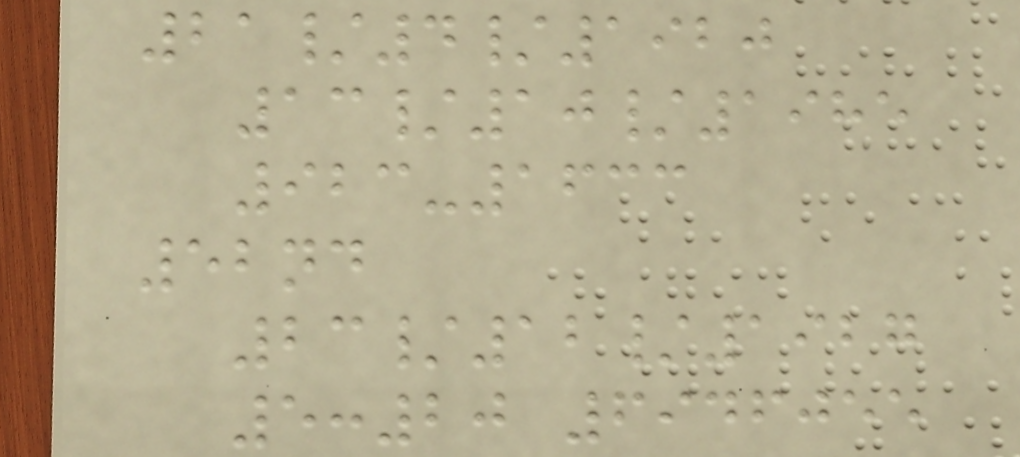21/4/1920
13/10/1985
923-1633
52nd
23/12/1927
5:20 6946055
